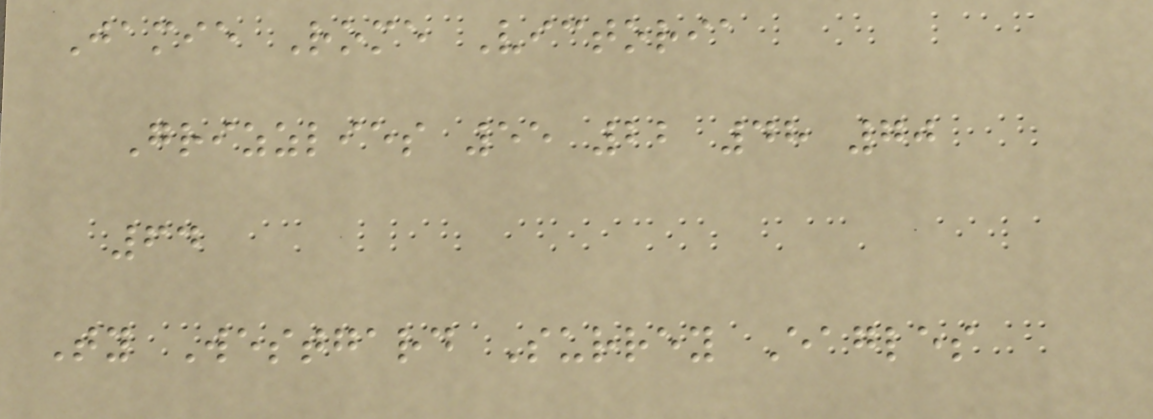Jamie Rome Victoria
Grizzlies 55 22 48 70
64
Ty Westgard Surrey Eagles
